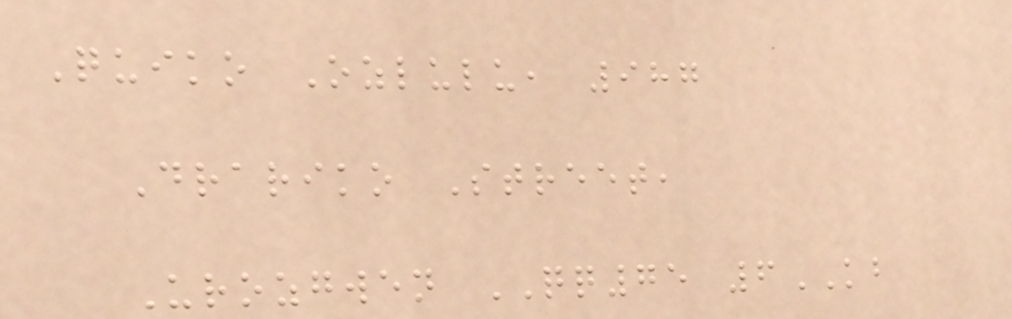Quiko Ozlulu, 987
Drariko Street,
Urozgwen QQ75 6KB
